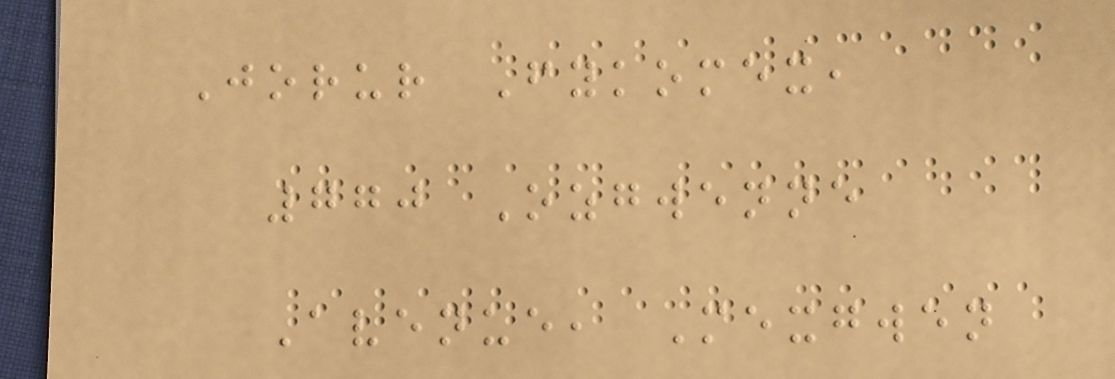Jorur Fykomex,
770 Ozgwenne
Avenue, Mexgwen
